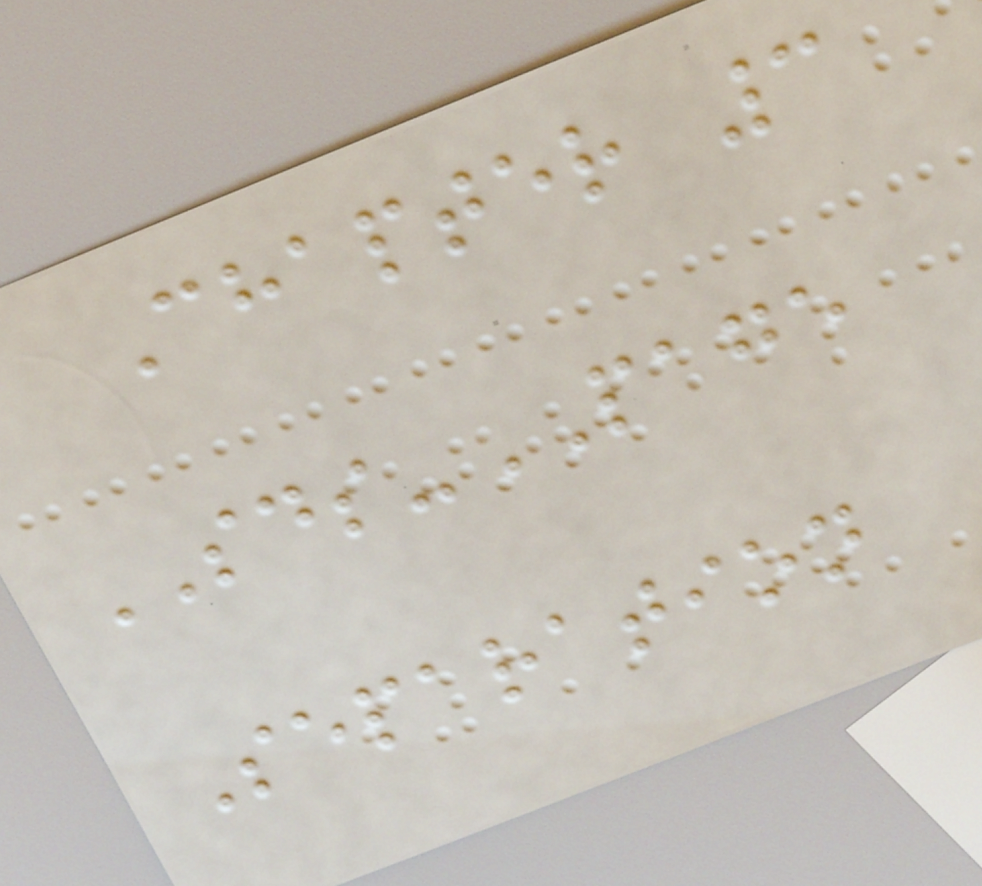Chapter 3
SDS-PAGE
Separation
